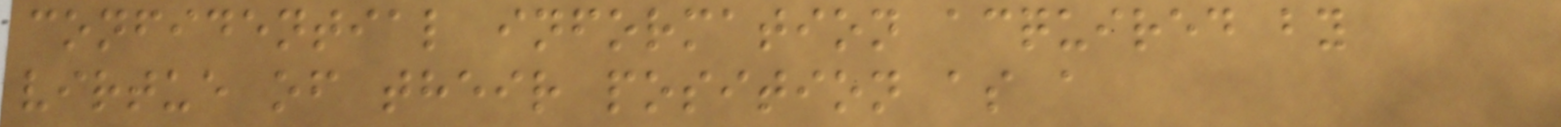confidential information acquired by
virtue of their position as a
